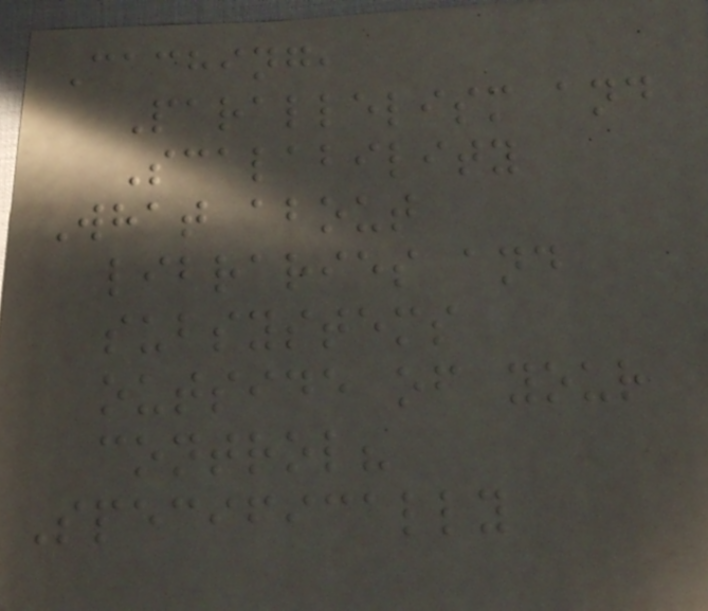Caching,
Parallelism and
Scalability
What about
libraries and
subsystems
outside of your
control?
Specifically
